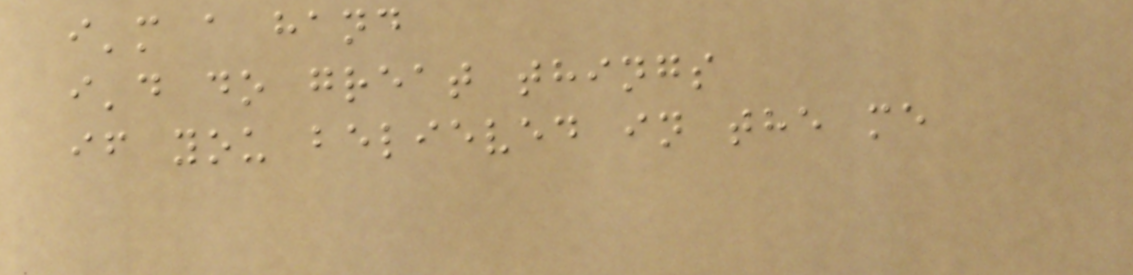i'm a hand
i'd do great things
if you believed in the me
